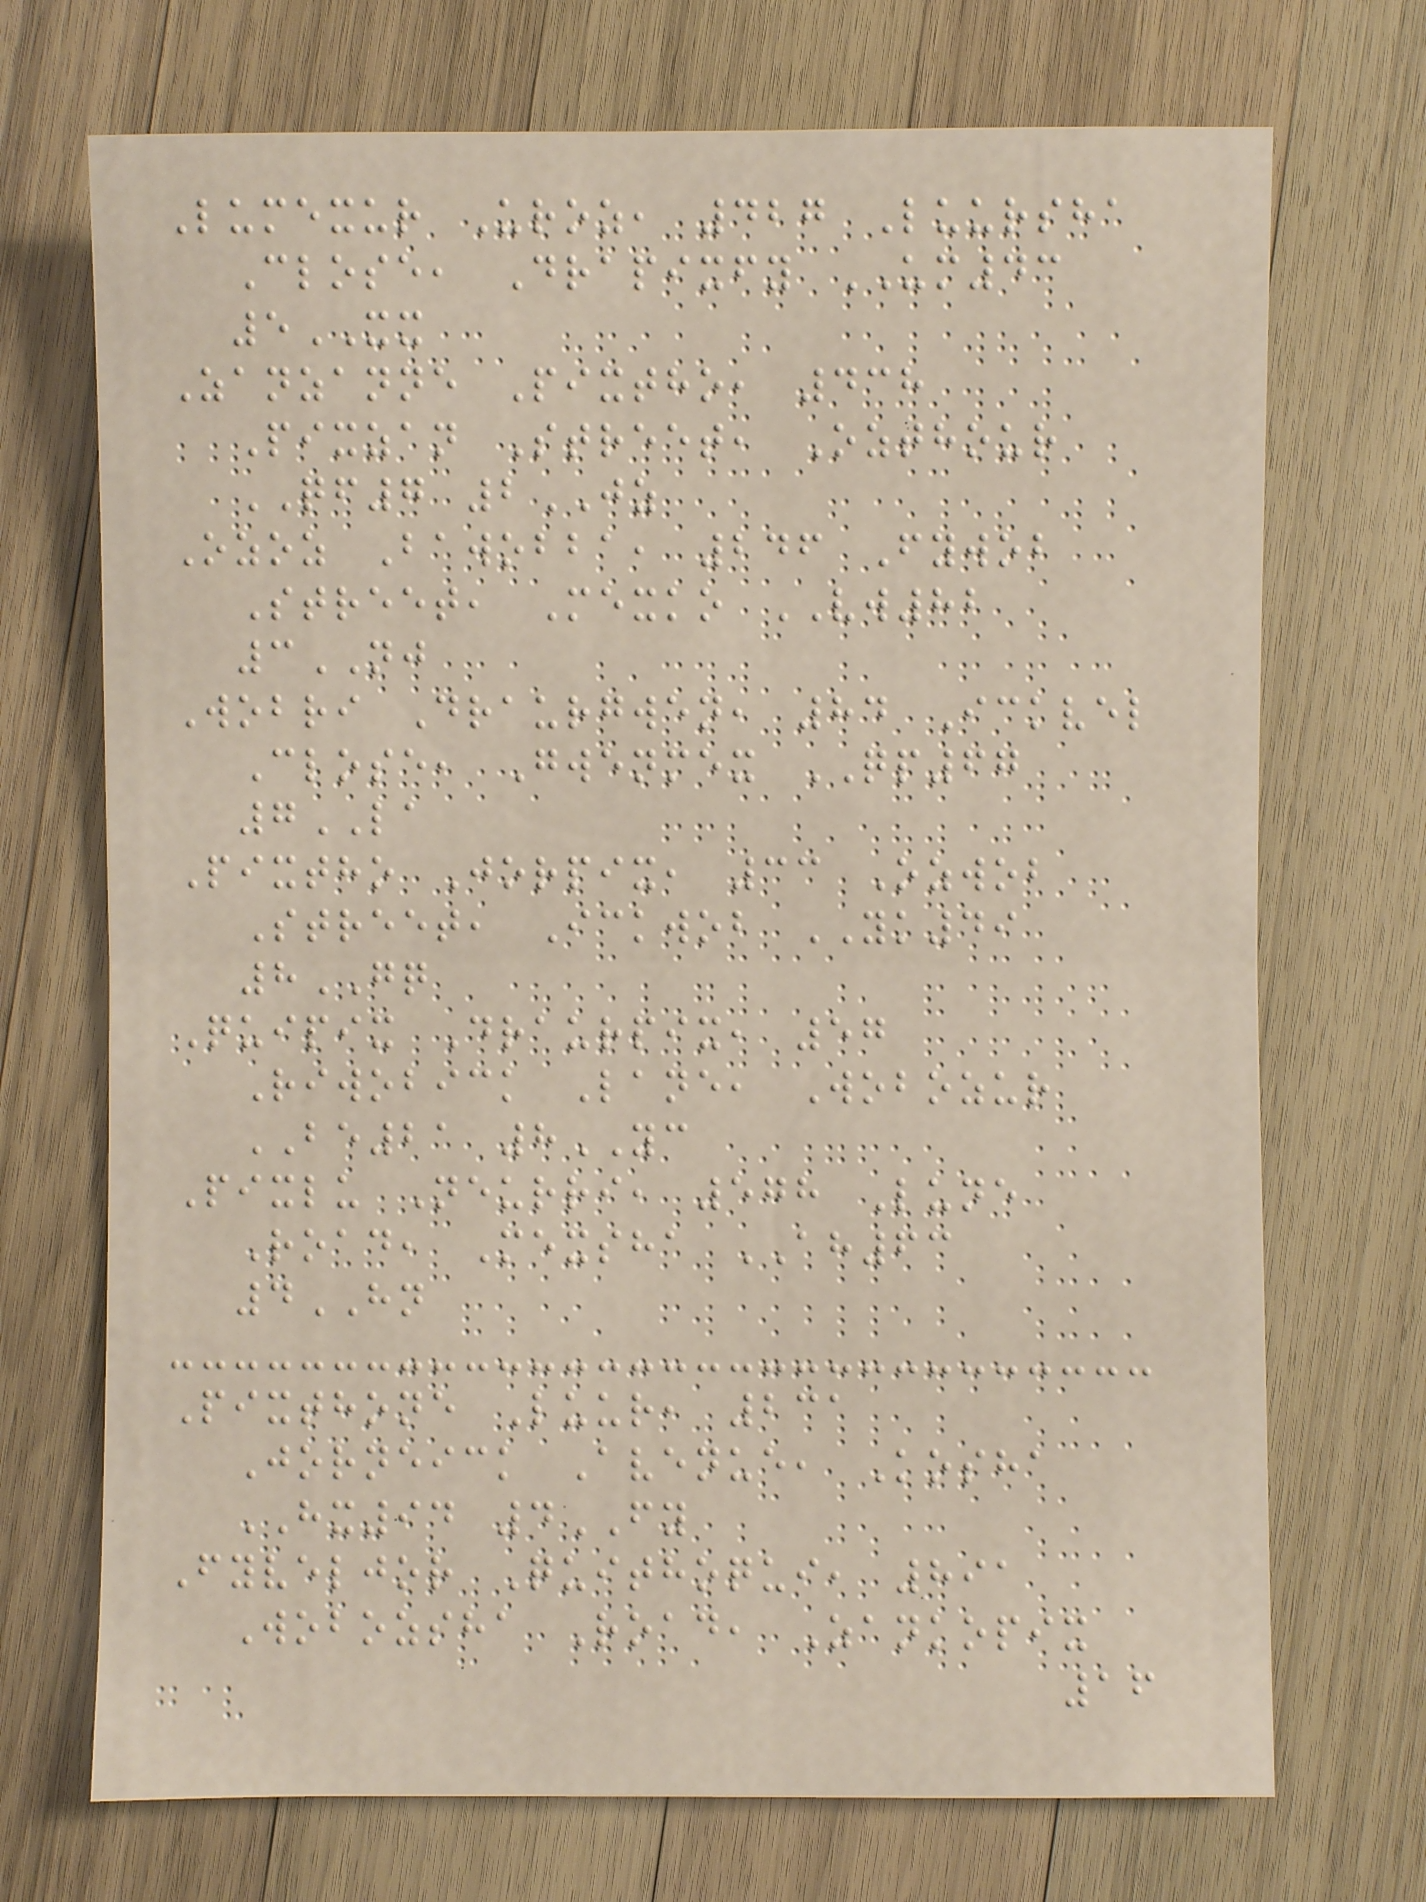Lumexur Uroz, 427 Luursha
Close, Drapixfy UM43
5XX
Zanzanne Pixtho, 438
Pixzan Street, Ozthour
QF7 2JZ
Ozoz Bawobba, 246 Fywob
Street, Mexko VW82
3NJ
Wobri Draurgwen, 84 Ickvel
Close, Gwenmex QP67
7LA
Pixtho Jorpix, 33 Ozwob
Street, Ickwob YK49
8GQ
Quipix Draurpix, 57
Riwobick Lane, Wobozur
BE21 8YC
Pixlu Neurri, 578 Lune
Road, Mexsha AH63
4HN
Pixthone Luur, 231
Jorneick Avenue, Kosha
HX94 4FY
Fyveljor Quithoqui, 891
Wobozsha Road, Zankopix
16
